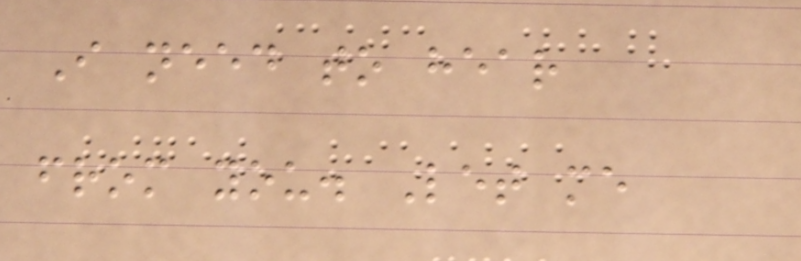I need to hear
from you. Let me
